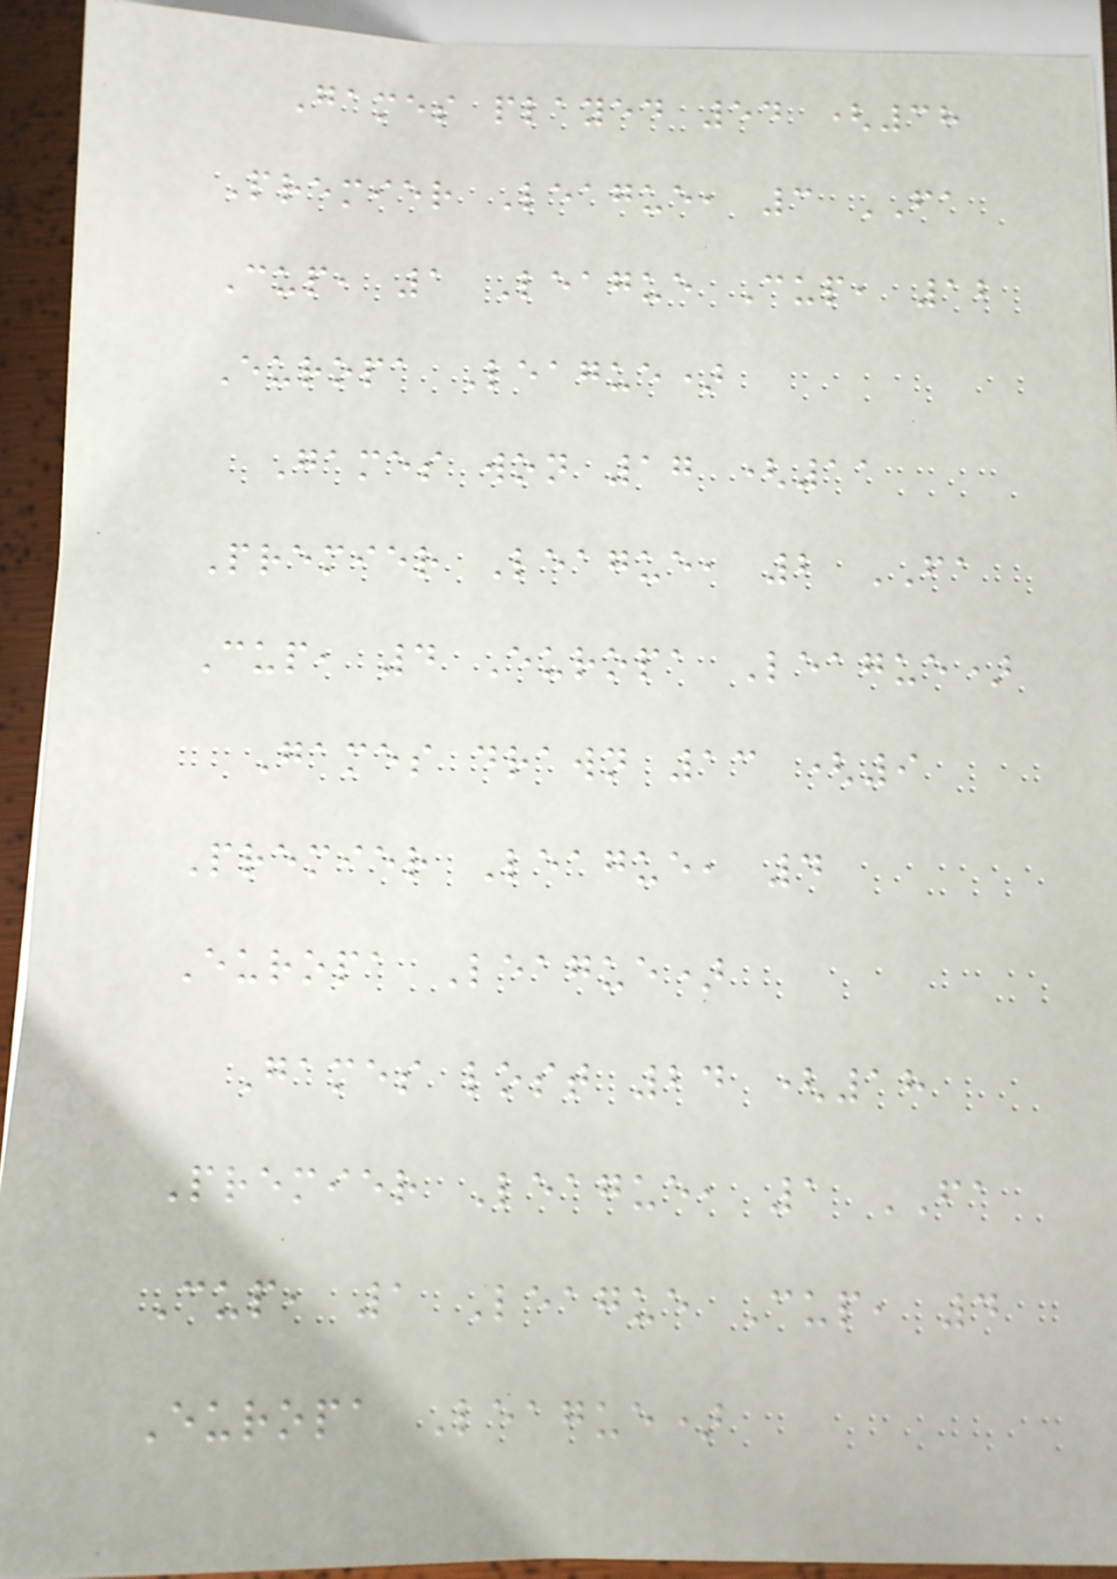Games played 54 (38
Premier League, 3 FA
Cup, 1 League Cup, 12
Europa League)
Games won 17 (11
Premier League, 2 FA
Cup, 4 Europa League)
Games drawn 13 (9
Premier League, 4
Europa League)
Games lost 24 (18
Premier League, 1 FA
Cup, 1 League Cup, 4
Europa League)
